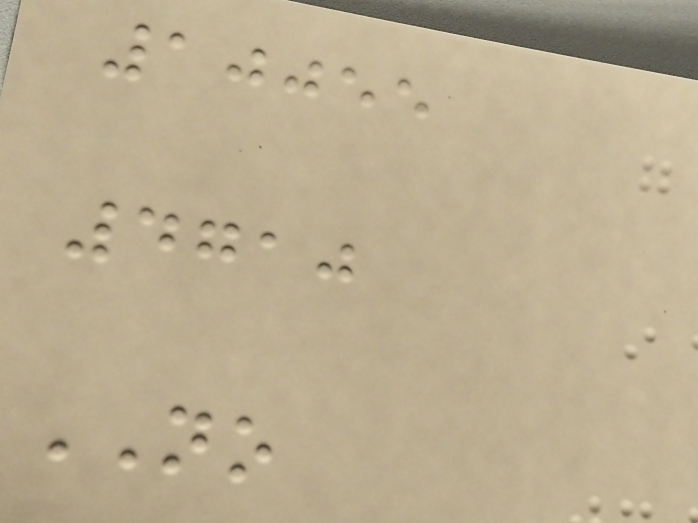10055
4710
NO
